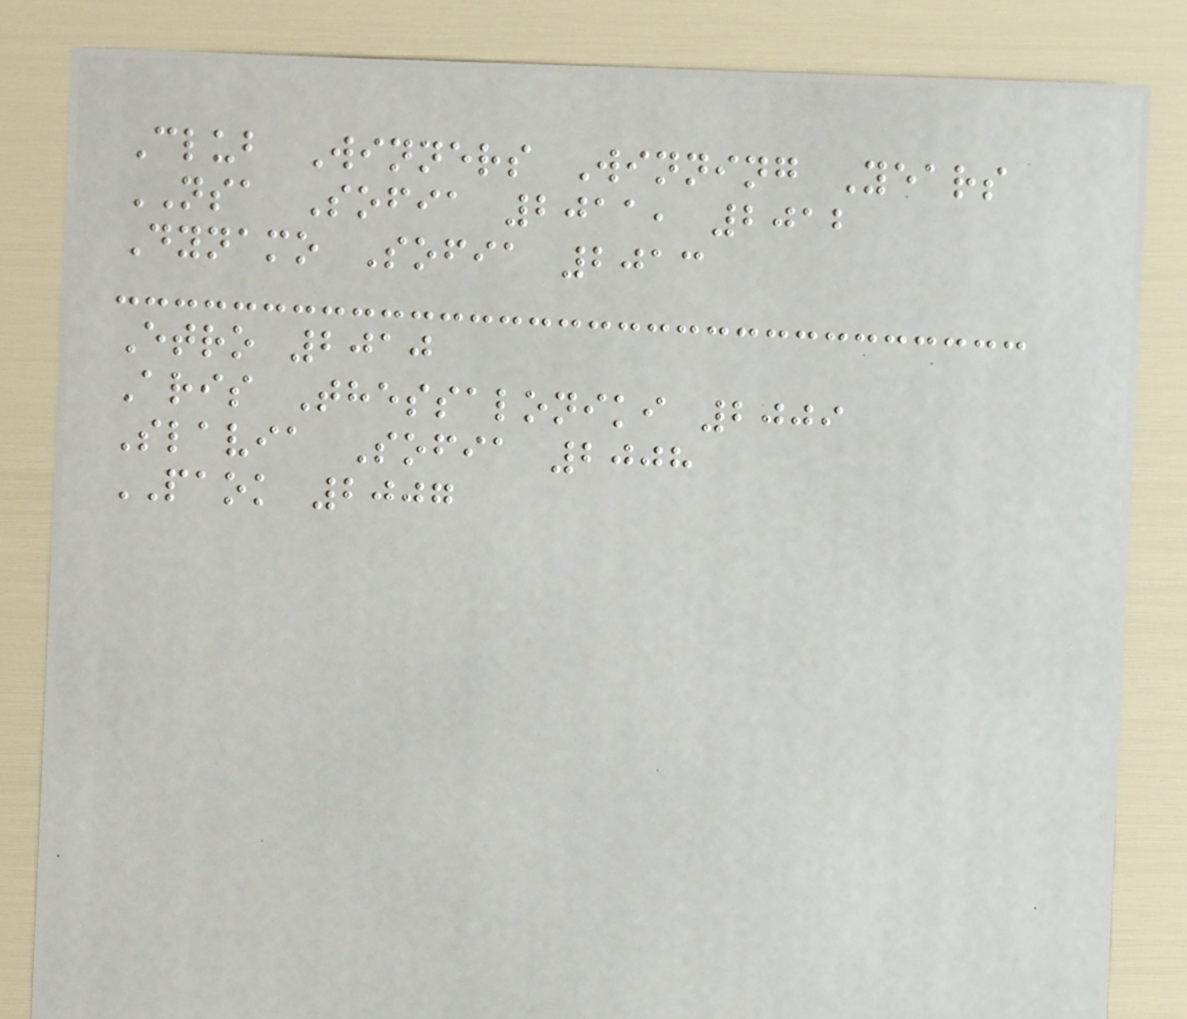Club Winners Winning Years
NSA Sofia 2011, 2012
Dynamo Sofia 2013
Etro 2010
Aris Thessaloniki 2009
Slavia Sofia 2008
PAOK 2007
